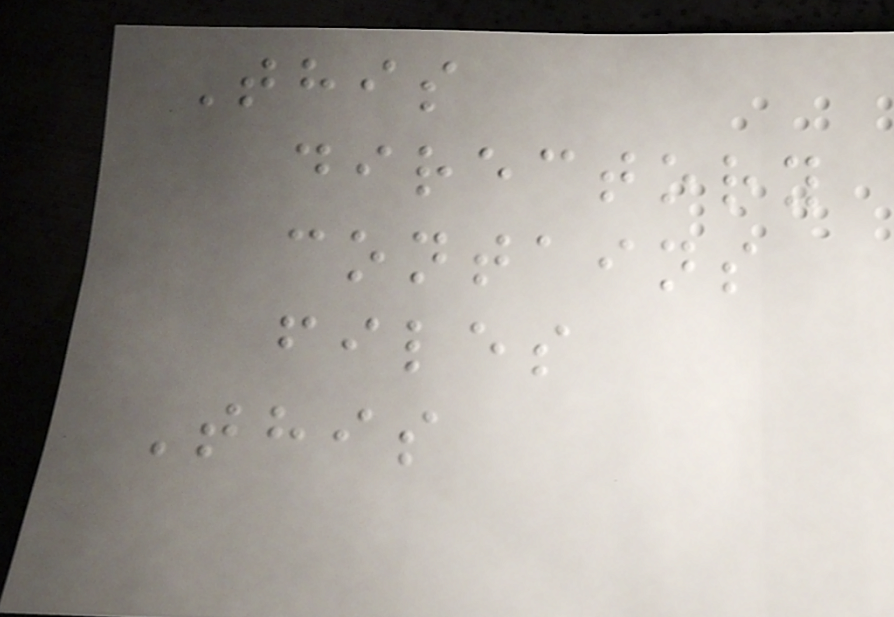This
directory
contains
files
This
